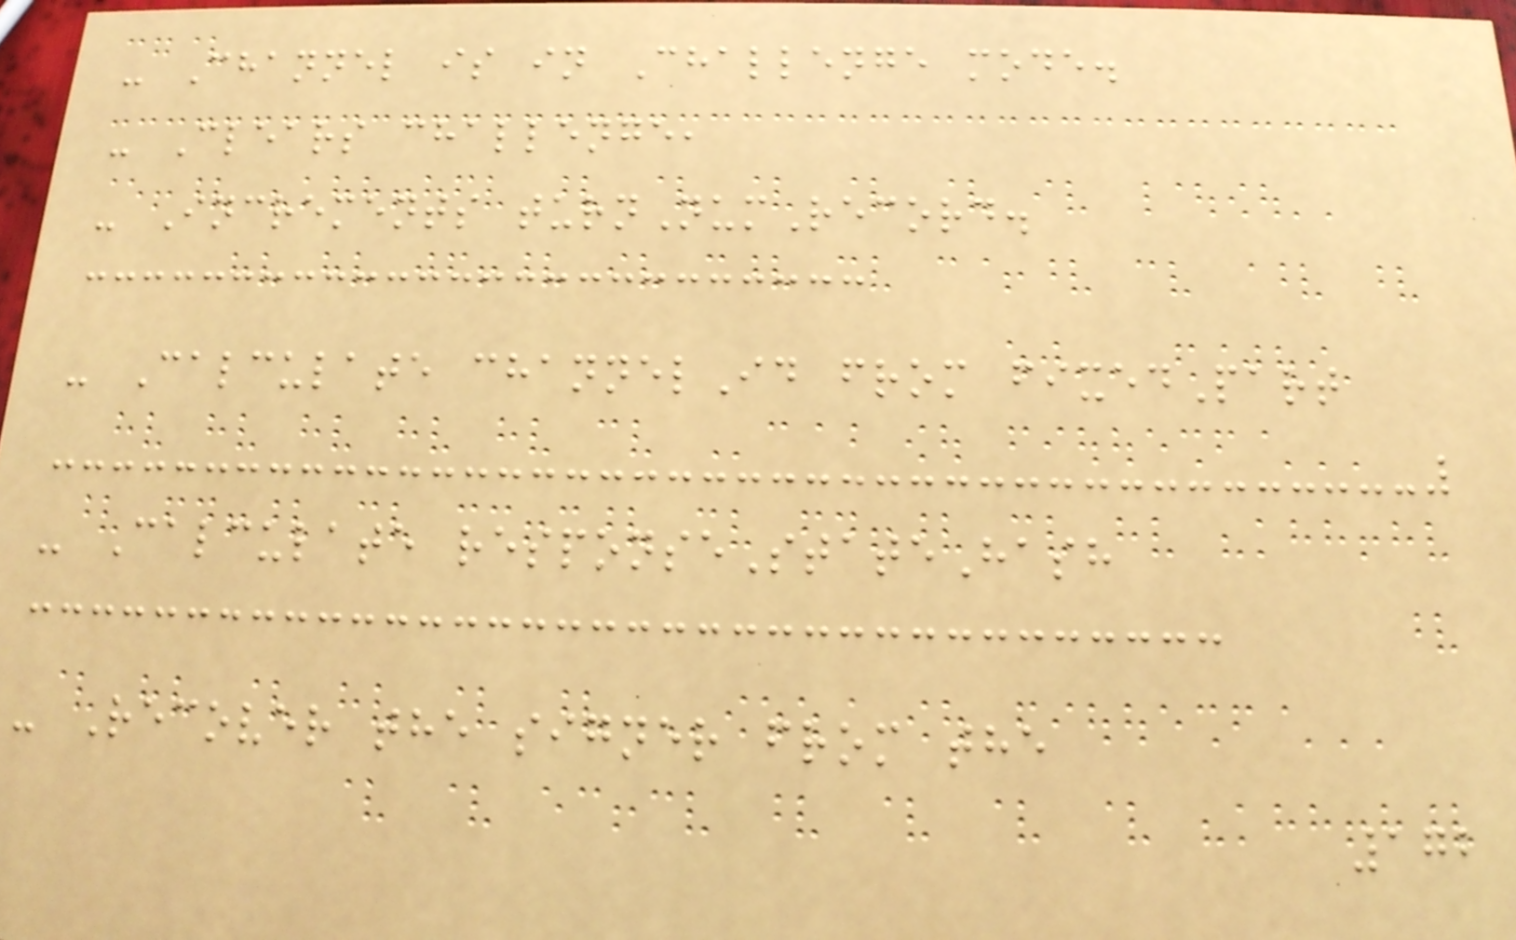- Channel is in Challenge mode.
- Clears challenge,
- Increments turnNumRecord.
- Calculate channelId from fixedPart
- Calculate responseStateHash
- Recover the signer from the
172
